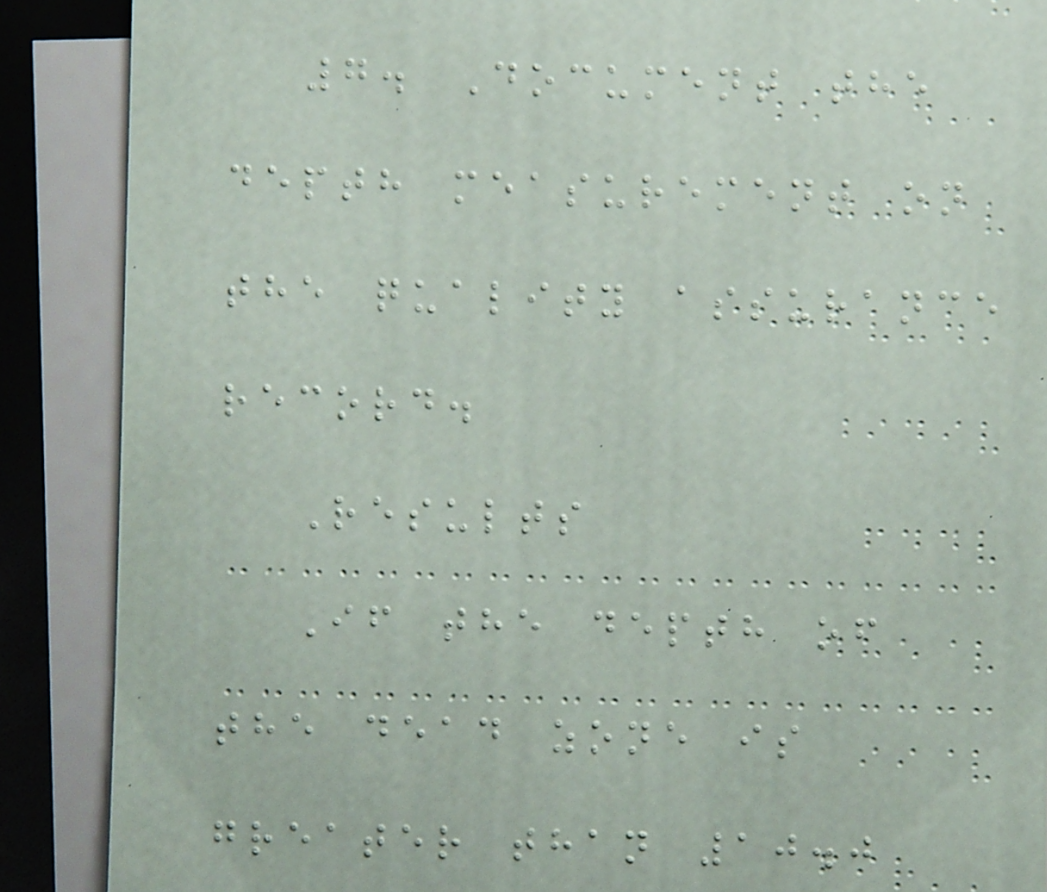7. Document the
depth measurement on
the quality assurance
record.
Results
If the depth of
the dead zone is
greater than 10.0
